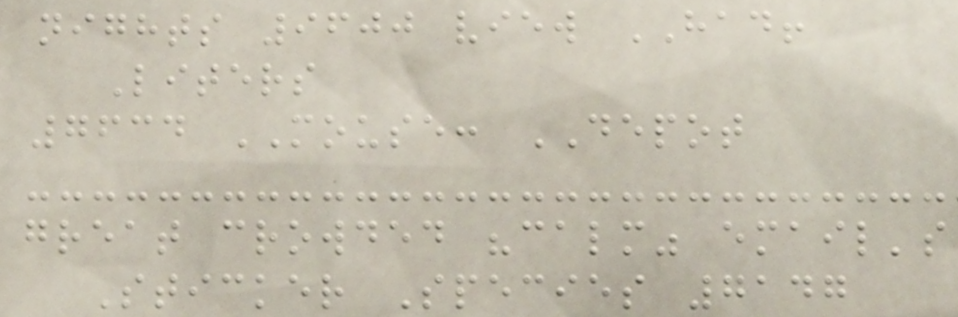nights 9600 view HAD!
Liters
7634 MOUSE: DEPOT
great crowded "calm" email's
Sticker Species 7147
